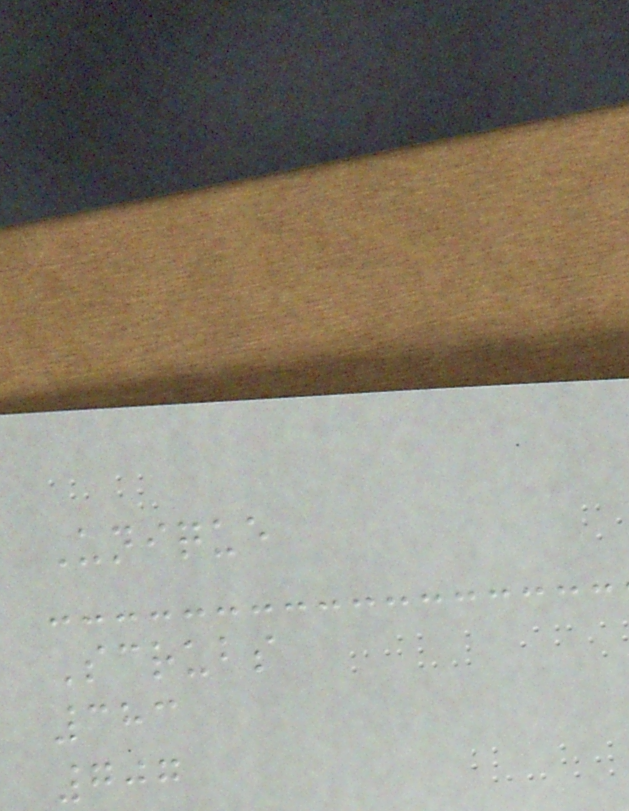Unique
Scrubs
383
707
